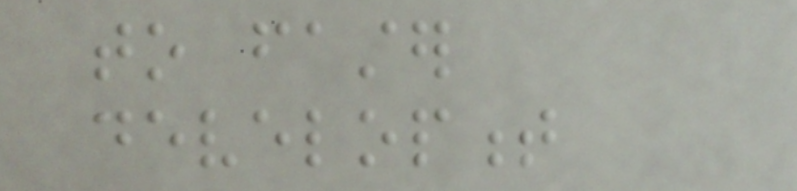to faster
development
